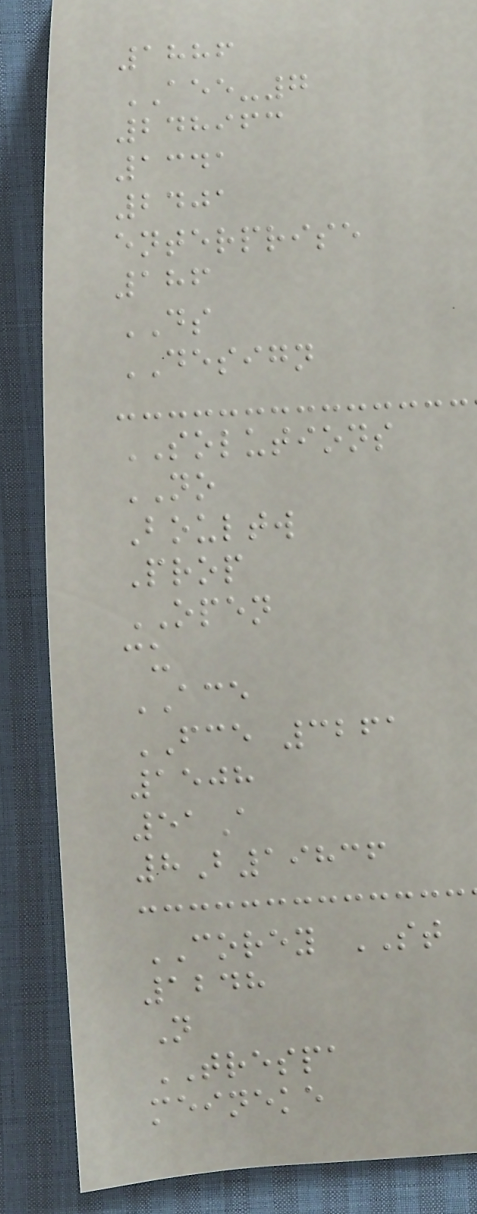1886
AEE-7
248963
1341
2401
enterprise
186
DS
DESIGN
SOLUTIONS
NO
Boultw
Prop
OPEN
cu
ACE
FCE 3261
1508
51A
8B19836
COREY ST
1248
N
TRESPA
meineke
